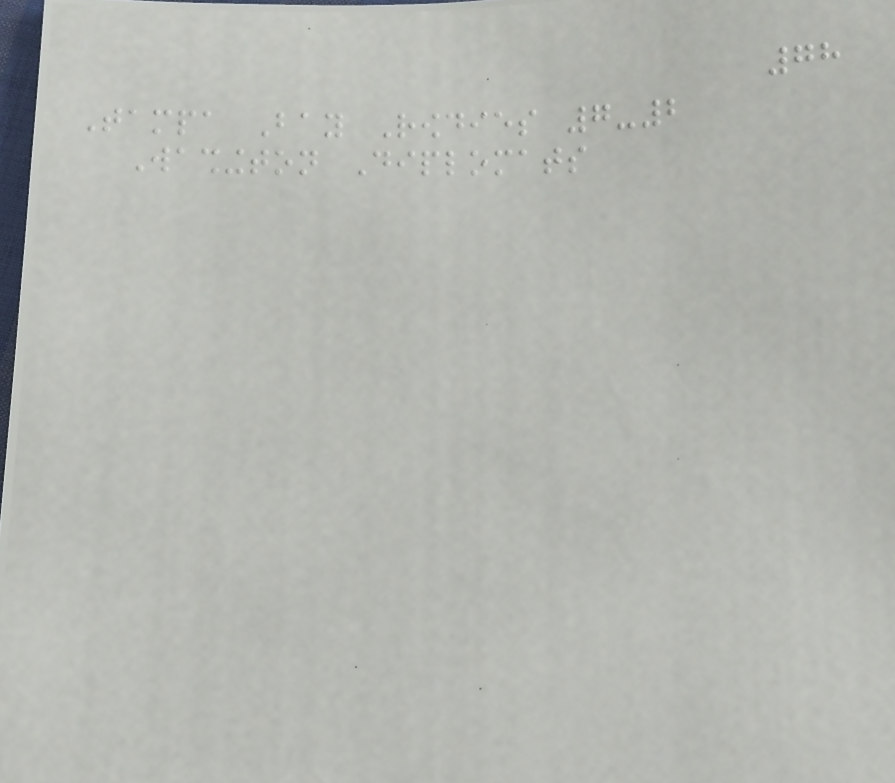78
Tampa Bay Rowdies 7-2
Washington Diplomats
